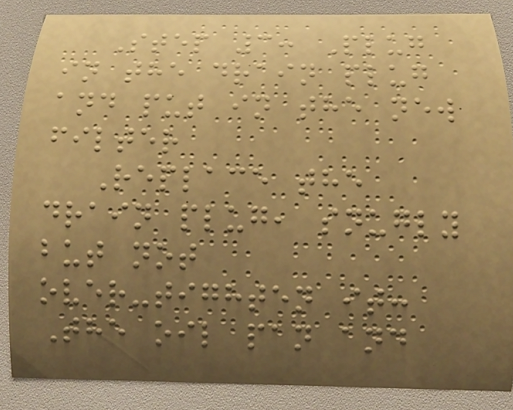Step 3: Plug
in the drain plug
and put in the new
filter
Replace the
drain plug, snugly
but not
over-tighten it:
The oil pan and
